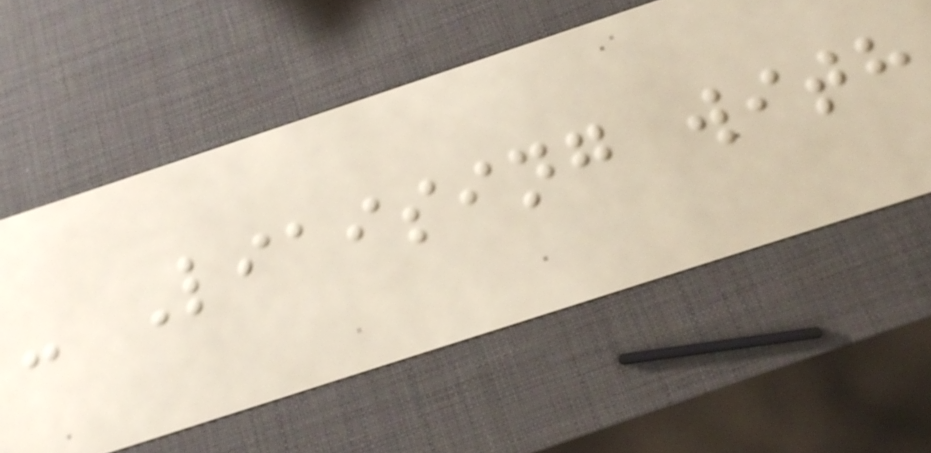- Liaising with
